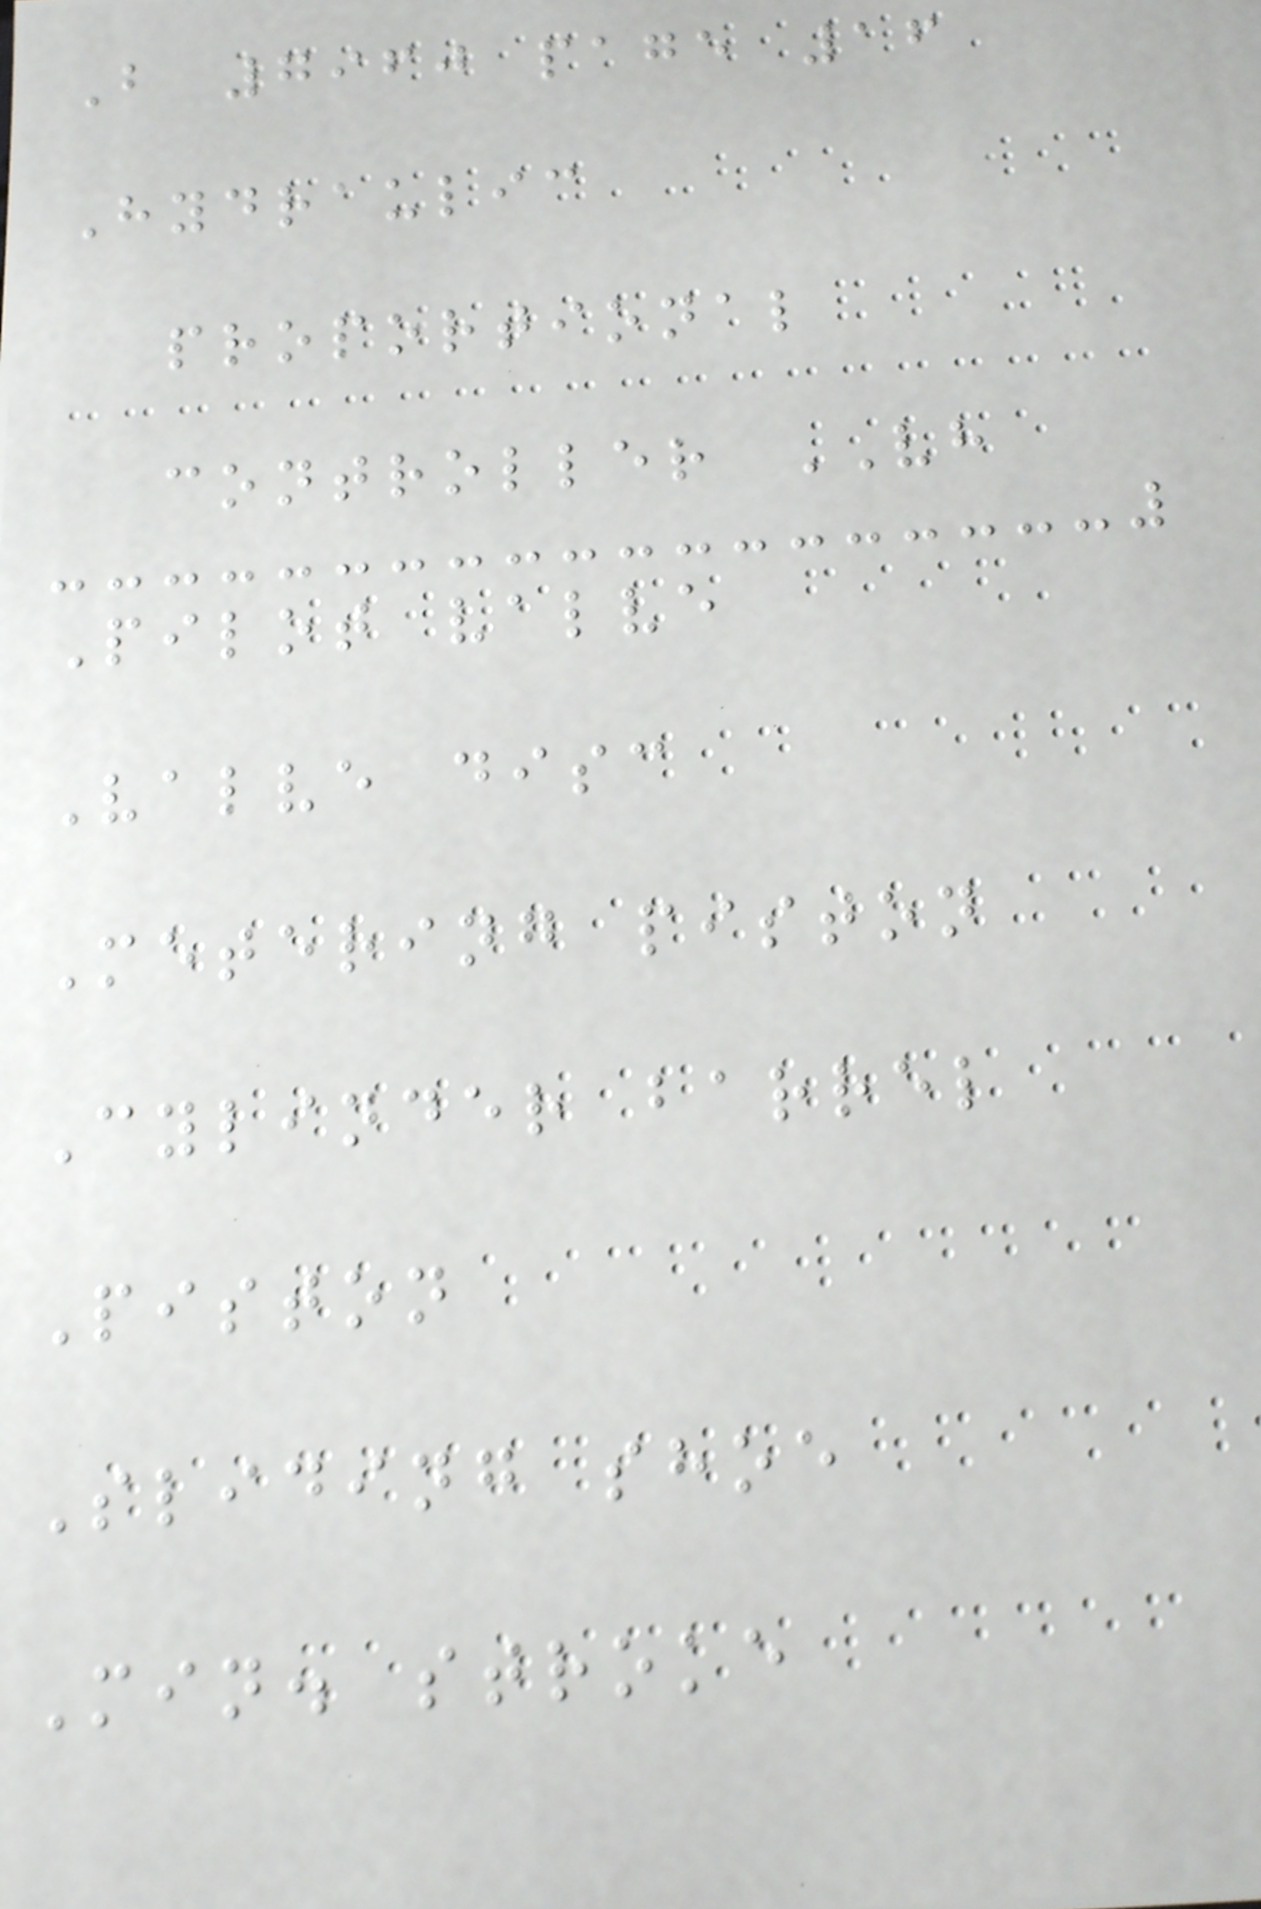B 7960 page 16
Hydraulic
proportional
controller VH
Pilot valve
Valve disc
Metering piston
Cylinder barrel
Piston
Sliding shoe
Min. stroke
